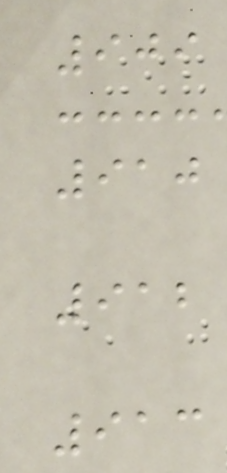909
910
912
913
